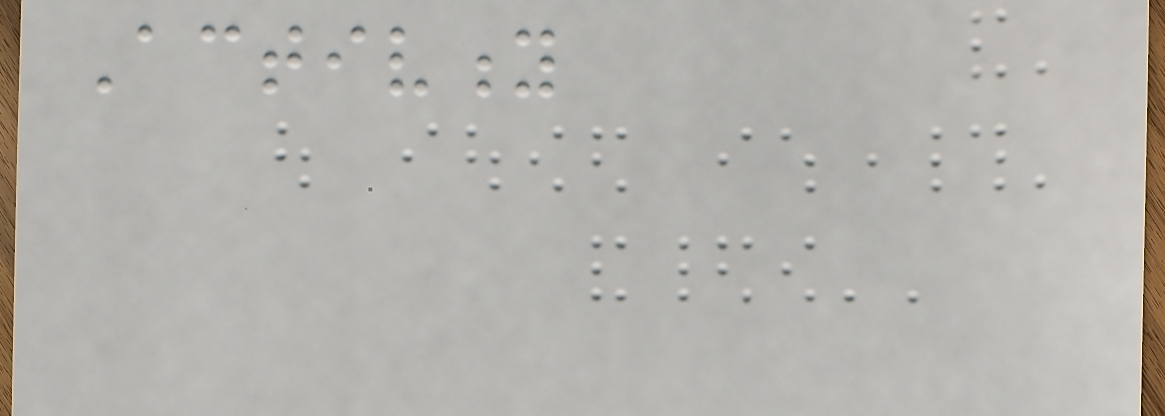Activity
